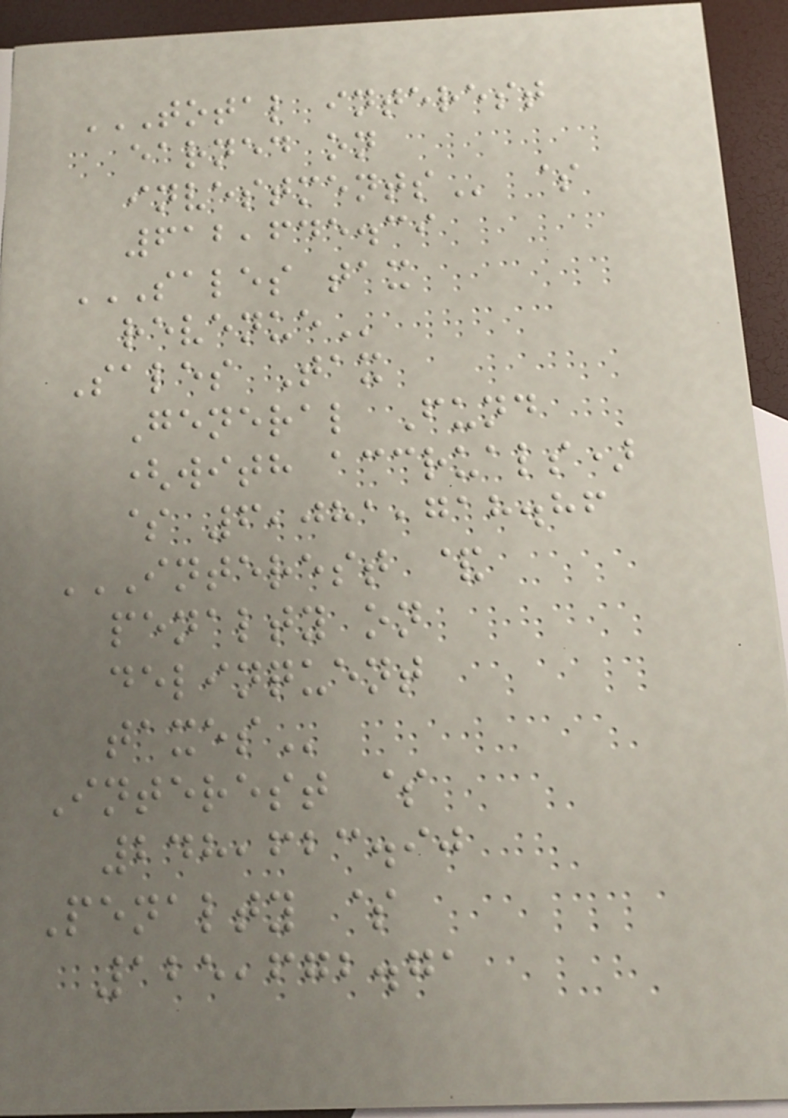TOTAL INTEREST
EARNED ON
INVESTMENTS $
612,645.39
SALES TAX
REVENUE
Sales Tax
General Fund
(with accruals)
$ 6,081,718.86
INTEREST &
PENALTY ON
DELINQUENT
TAXES
Interest $
248,623.90
Penalty $
125,672.71
